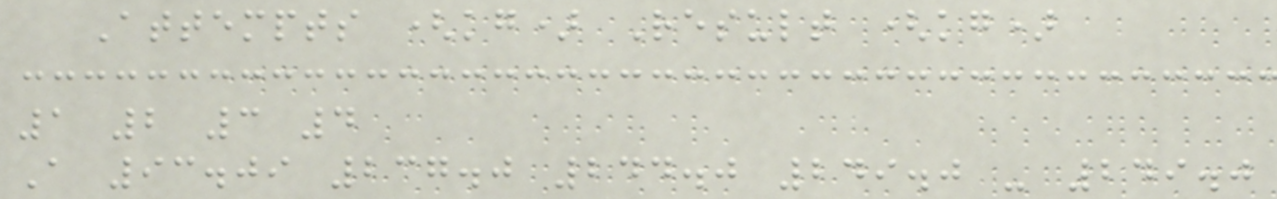Attempts (kg) Result (kg)
1 2 3 4
A 93.09 237.0 244.0 249.0 - 249.0
